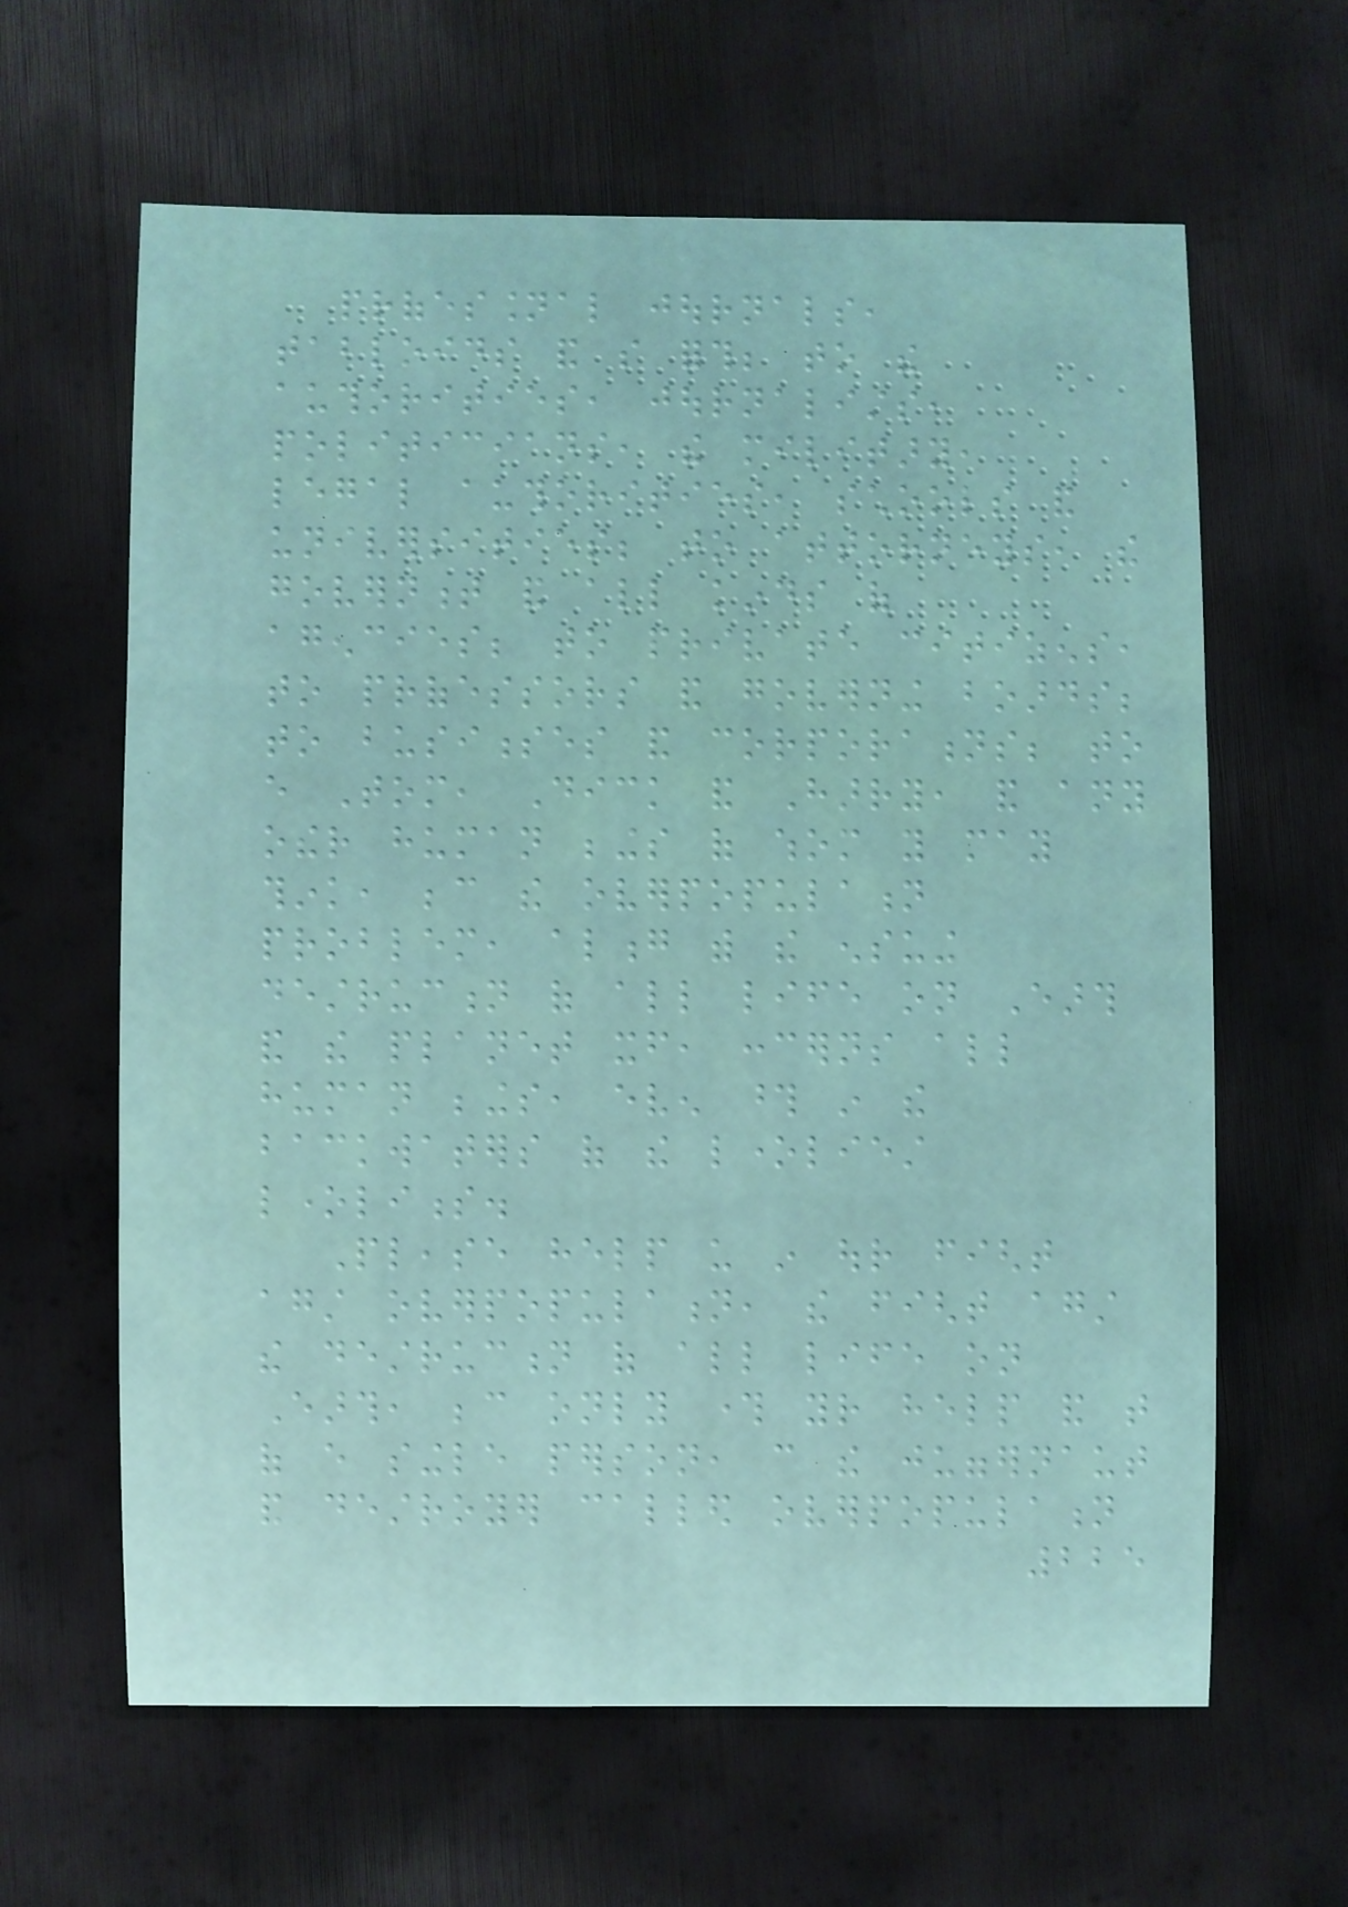professional journals,
tabloids and so forth; to the
authorities, journalists,
politicians, the military,
legal authorities, schools and
universities; to attorneys, the
government and all kinds of
agencies; to private citizens,
to professors and governing boards;
to businesses and corporations; to
every Tom, Dick and Harry, and any
other human beings of whom you may
think, because the overpopulation
problem, along with the ensuing
destruction of all life on Earth
and the planet itself, concerns all
human beings, even those in the
backwaters of the loneliest
loneliness.
Please help us in our fight
against overpopulation, the fight against
the destruction of all life on
Earth, because only through your help and that
of every single person, can the juggernaut
and destroyer called overpopulation
225
